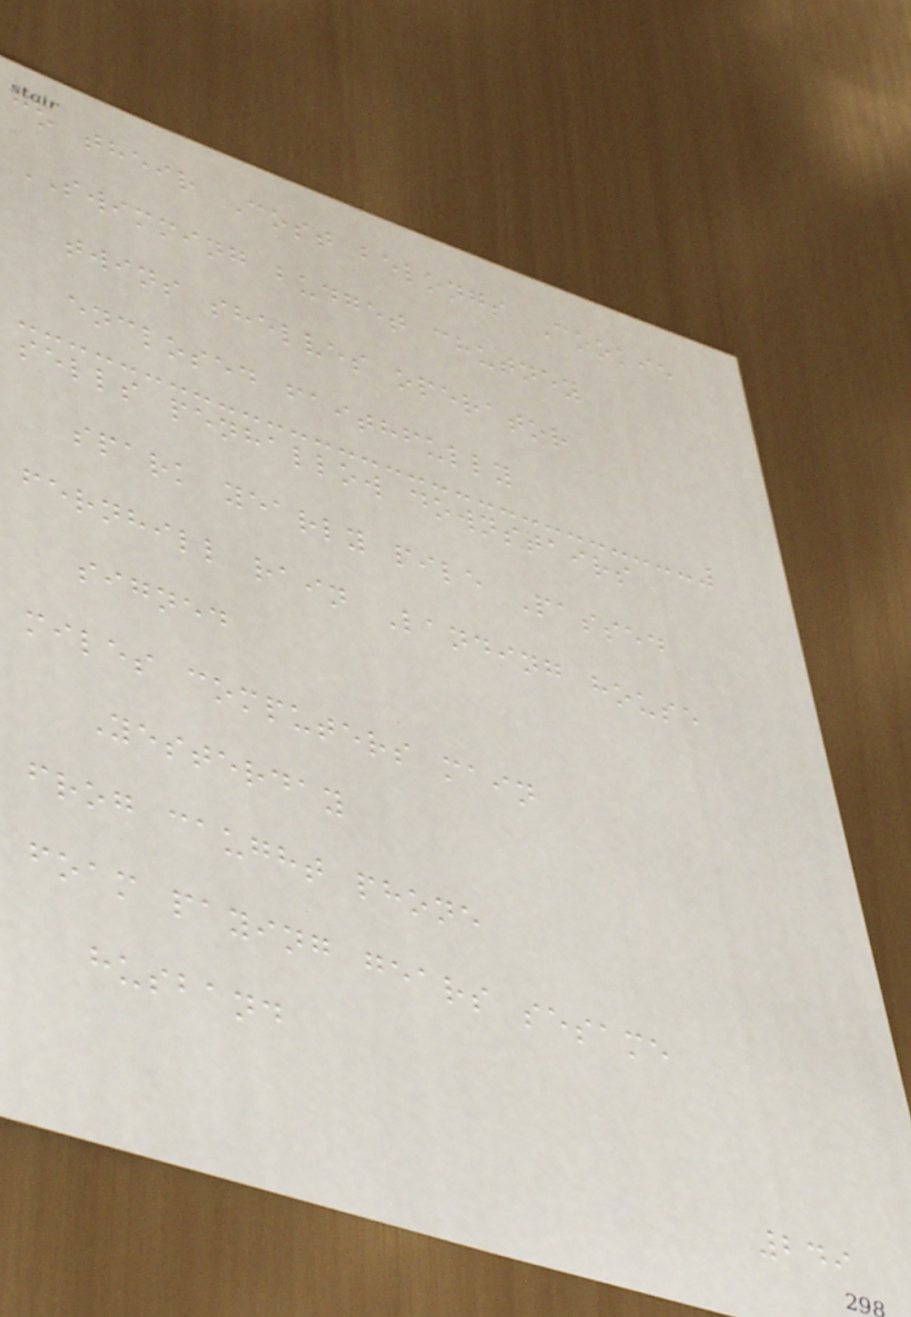co their Cost belongs Cookie
SWIMMING budget chutney
twins shelves operator
enclosed faithfully
sells penhallow downstairs
spark yearly pile Passed
fernhill rain Landing house
signed
miles computers main
Yesterday
frog caught phone
foam paying gears sesame
husband
249
